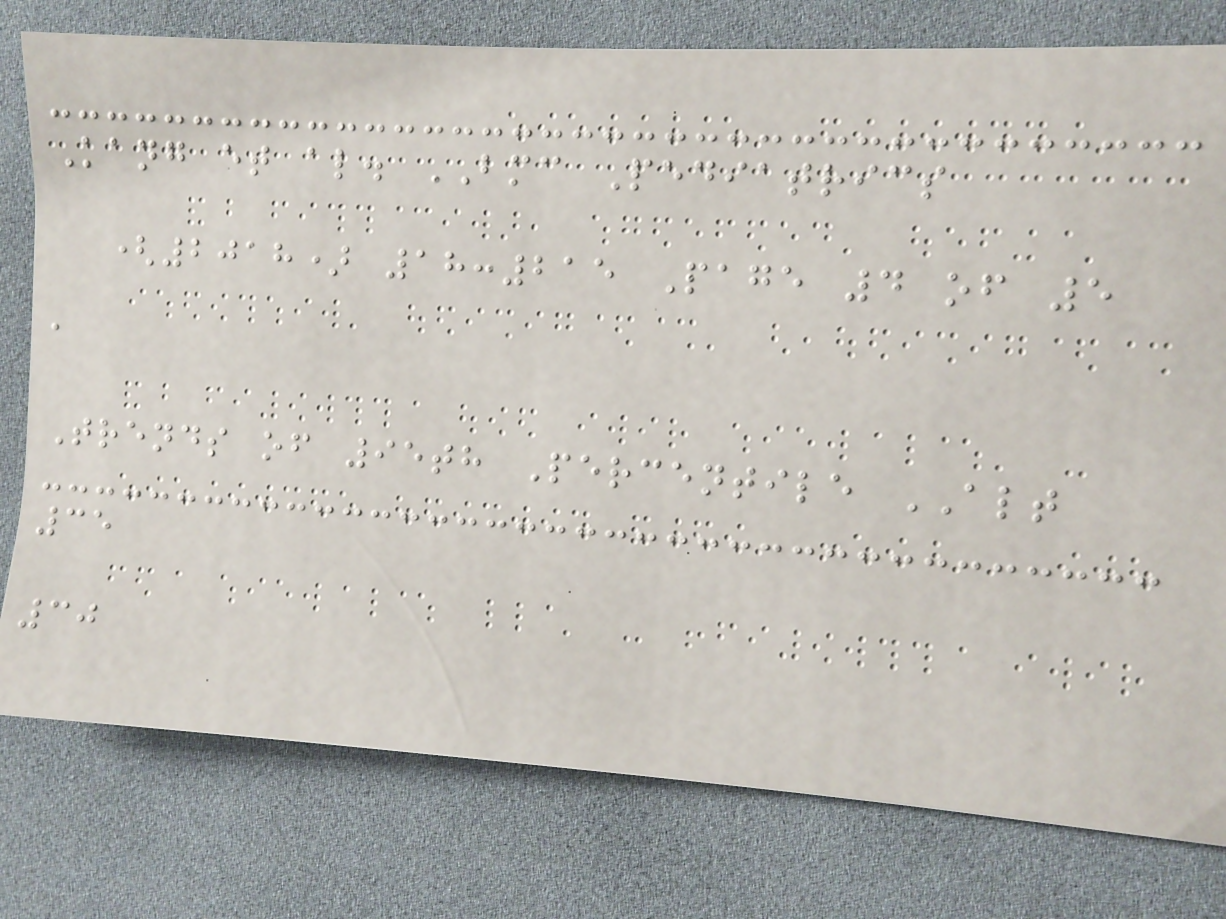Kang et al. BMC Pediatrics
(2018) 18:215 Page 4 of 5
a
Trends of 95th Percentile ALT
35
30
